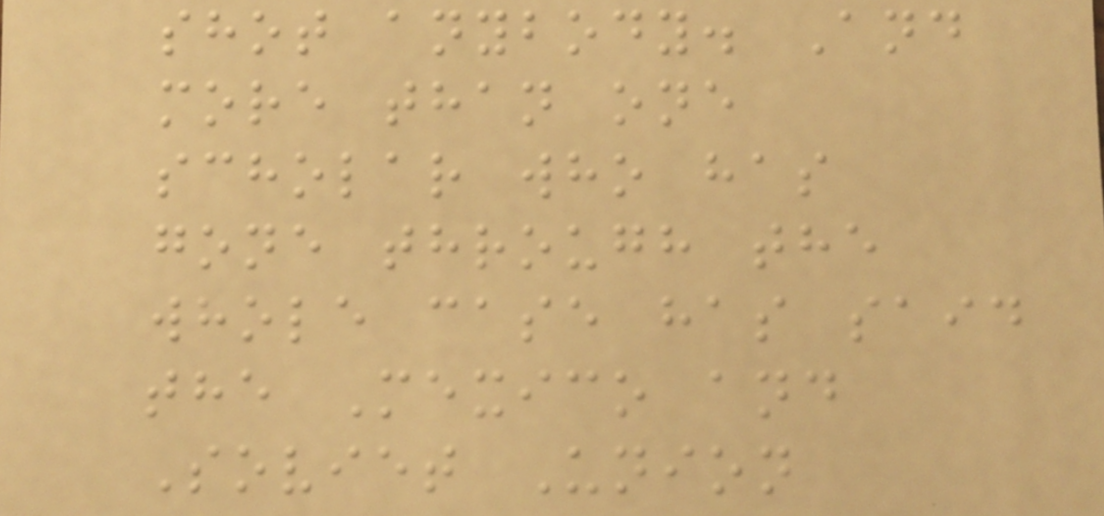shot anybody. And
more than one
scholar who has
gone through the
whole case has said
the Mexico and
Soviet Union
